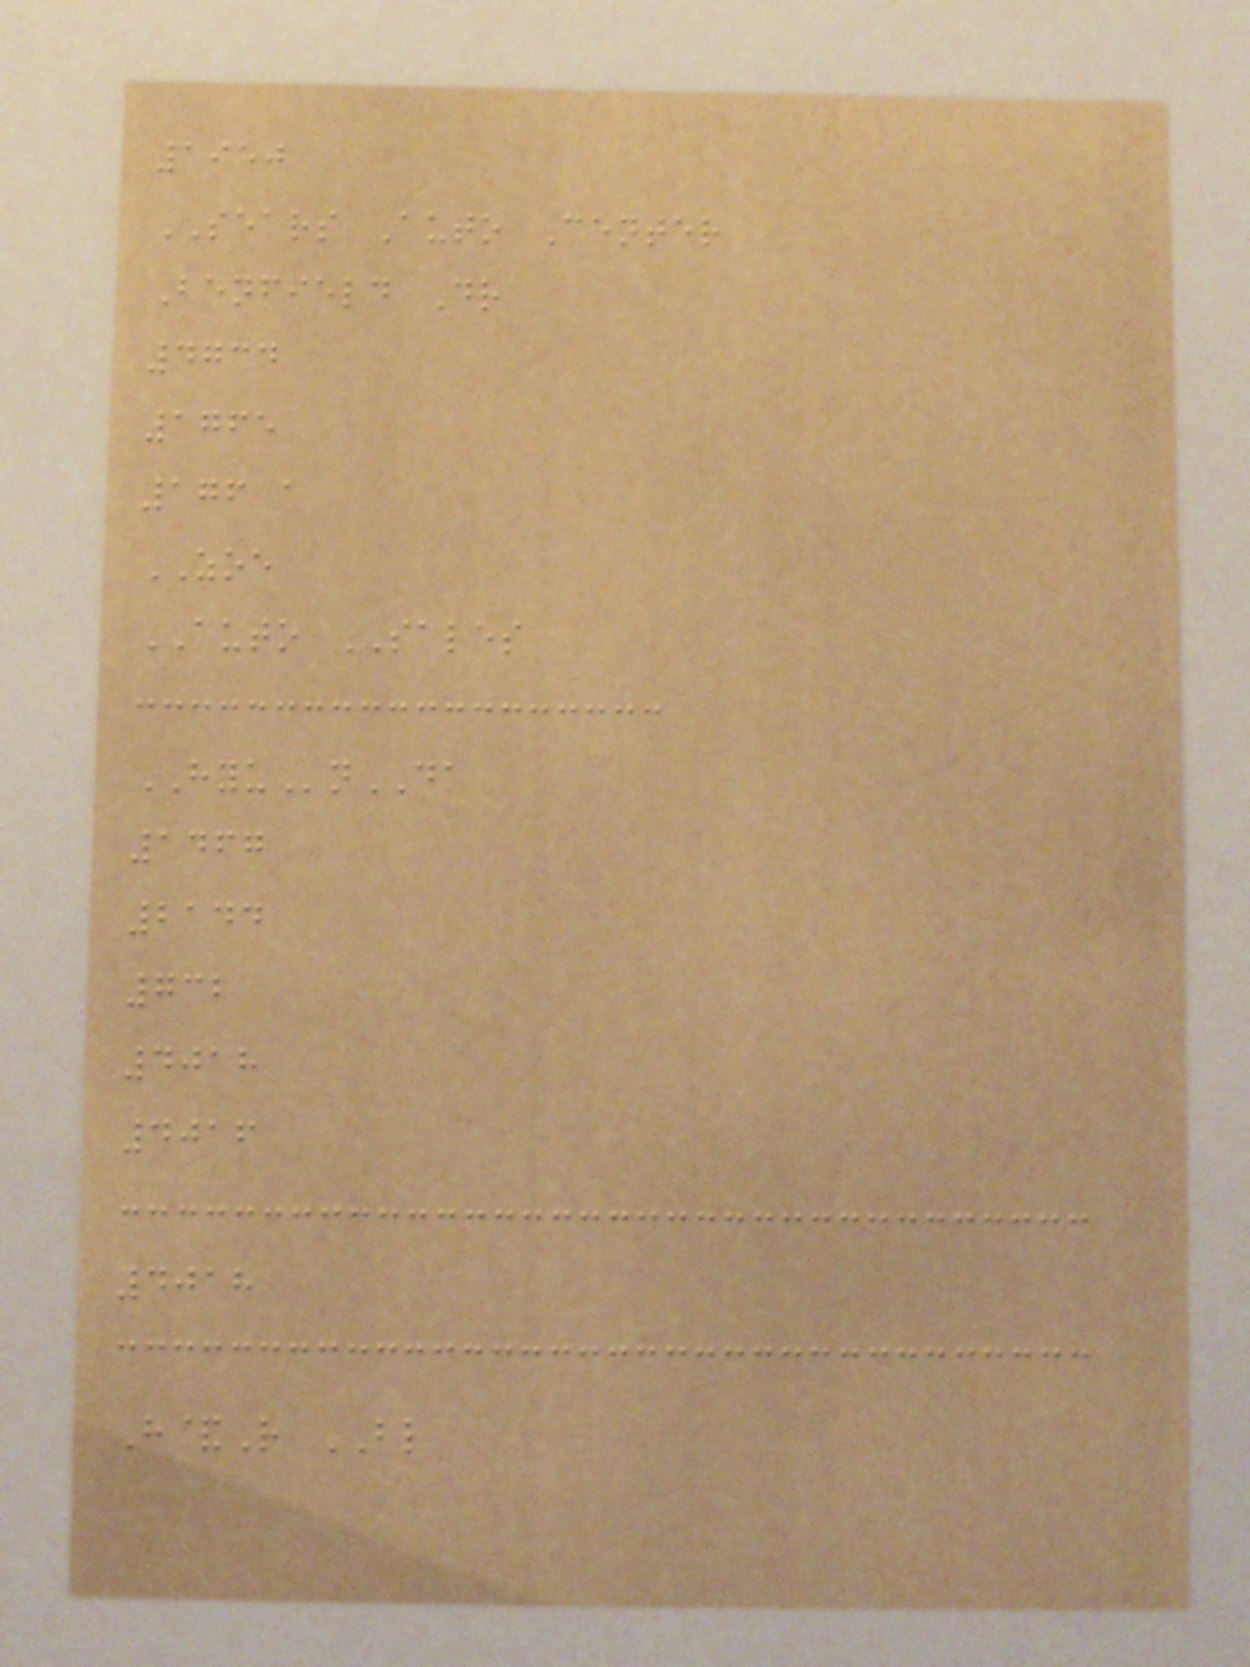1950
SEARS Auto Center
Benfield Dr
4734
1765
176 a
ZOE
AUTO SALES
HYUnDA
1467
2144
732
4018
4016
4018
H&R BL
